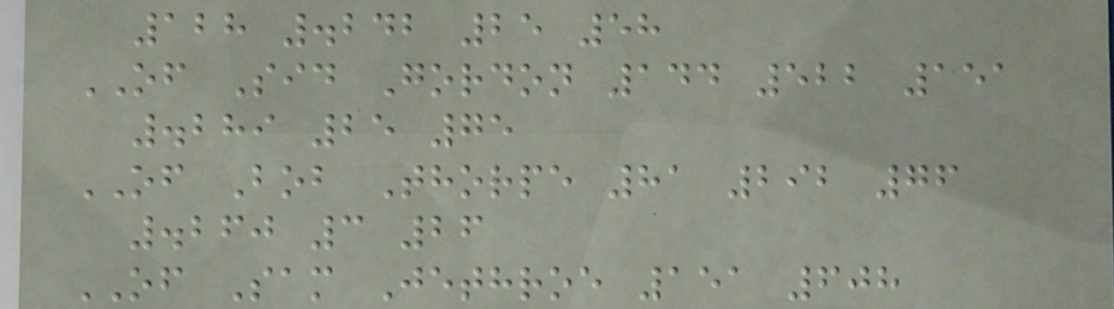128 .242 25 58
OF Sid Gordon 144 522 151
.289 25 75
OF Bob Thorpe 81 292 76
.260 3 26
OF Sam Jethroe 151 608
